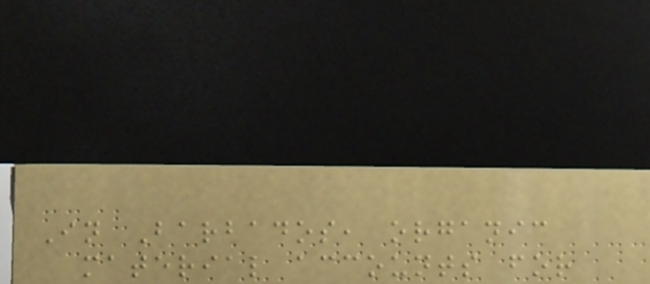In Barbados, organic
material accounts for
